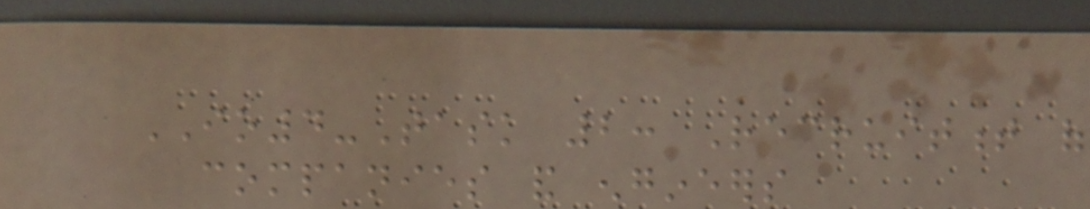IO4-Task 2: Recruitment of
companies and engineers
